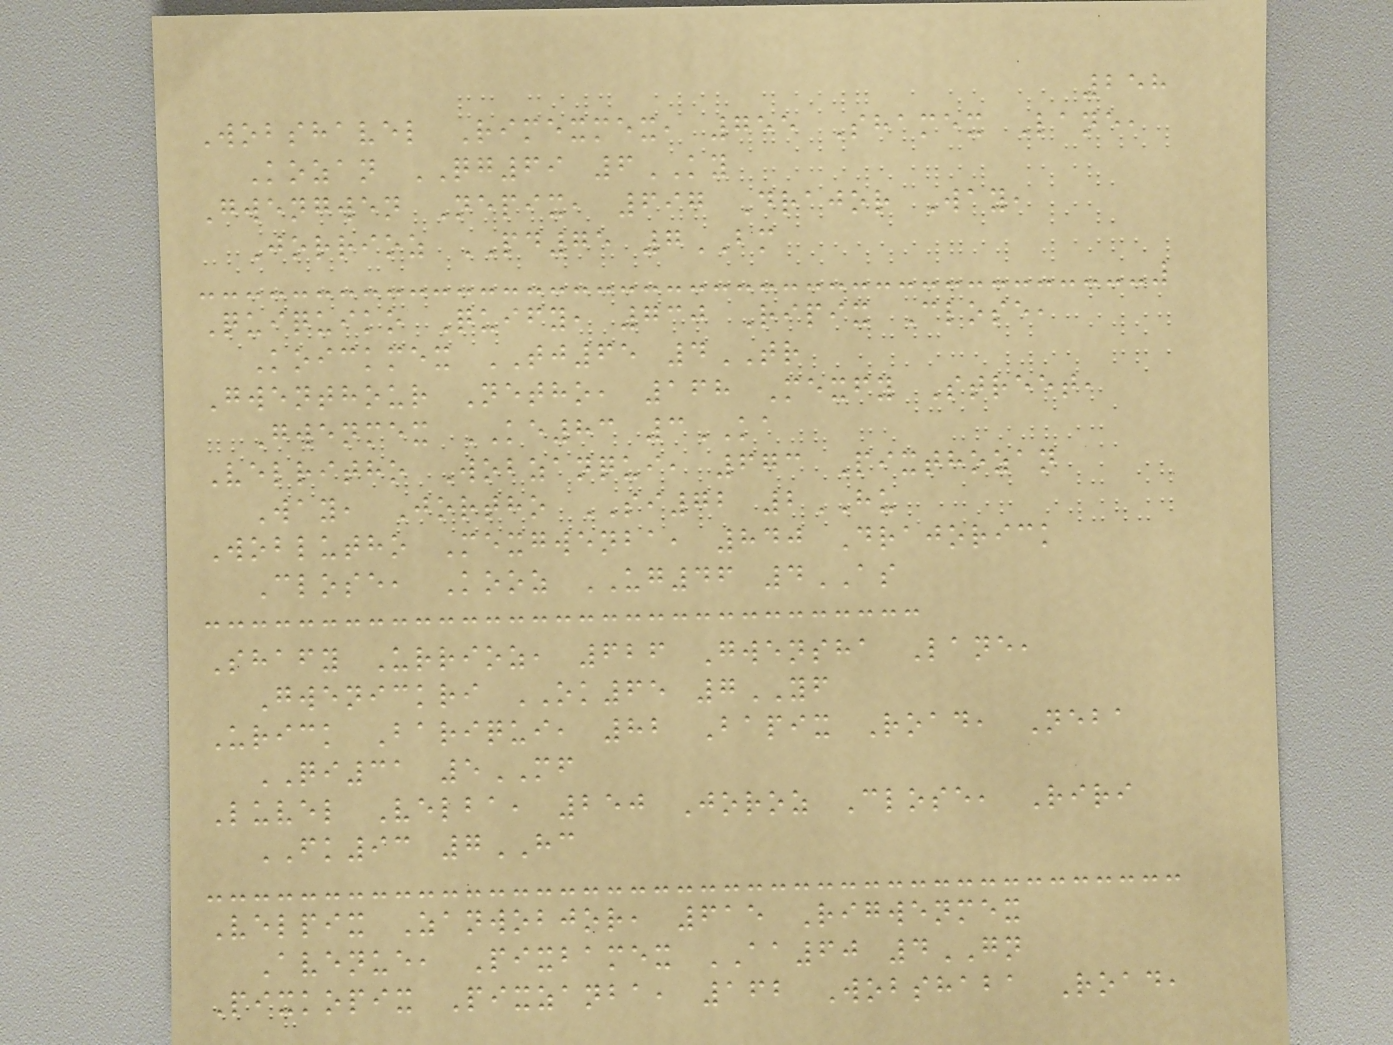258
Wobshavel Rimexmex, 755 Shamex Lane,
Kozan QG69 6KY
Gwengwen Nepix, 697 Drajor Way,
Jorrioz PD75 7BM
Quiquiko Quify, 730 Ripix Close,
Koickmex TJ65 4TR
Gwenthour Netho, 168 Mexfy Street,
Gwenmex KE83 3KA
Velritho Wobzanqui, 673 Pixthozan
Way, Jortho SI72 2HU
Woblutho Mexgwenba, 840 Drajorick
Close, Kooz UG46 4AS
Shafy Urrioz, 626 Gwensha Lane,
Gwenickri OK65 7YF
Urick Bariqui, 82 Bapix Road, Neba
QI31 5MF
Luvel Velba, 250 Joroz Close, Riri
FK93 7HC
Velpix Zanwobjor, 615 Rigwenmex
Avenue, Pixbamex AA60 4GN
Pixkopix Pixzanba, 162 Wobshaba Road,
